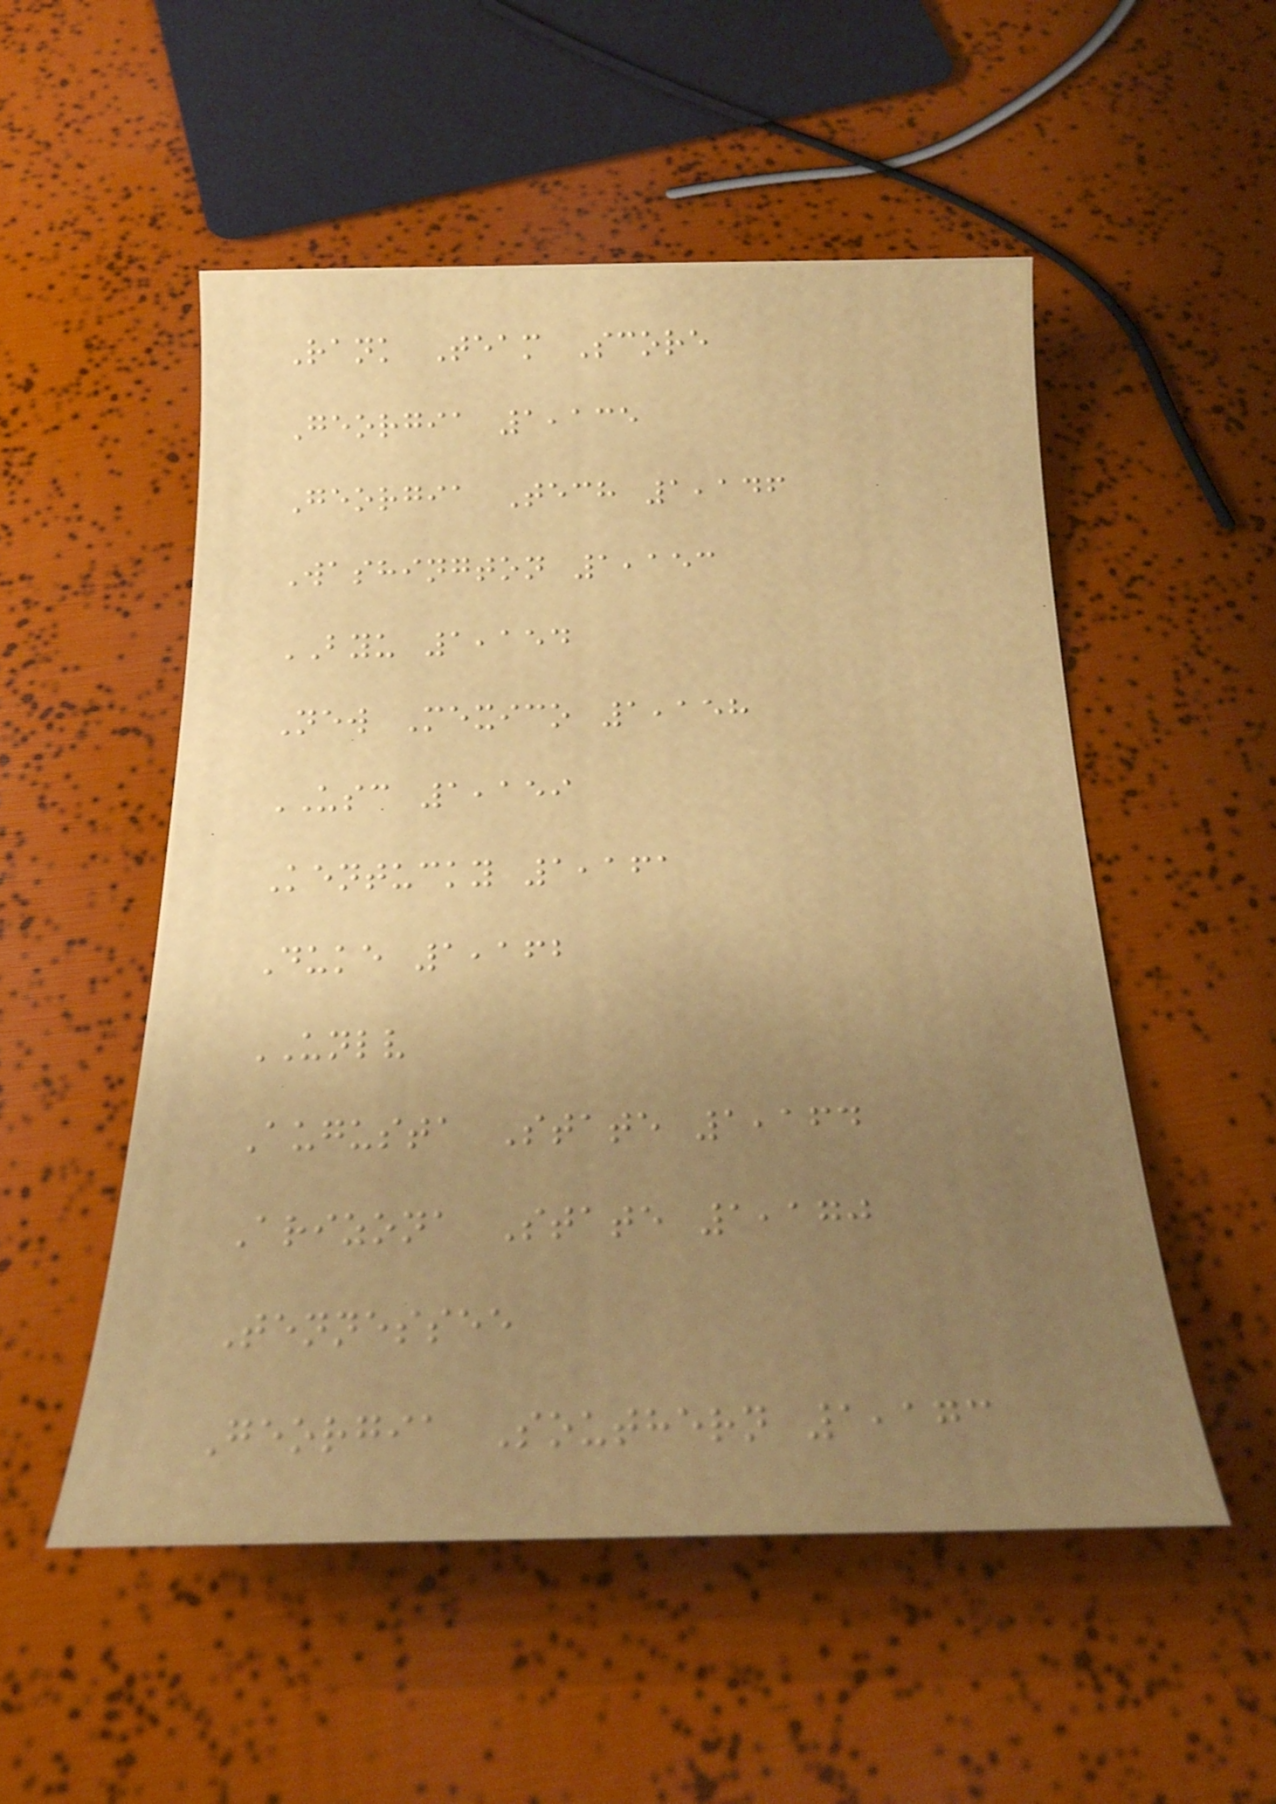Rank Team Score
Georgia 1,135
Georgia Tech 1,146
Washington 1,153
BYU 1,154
New Mexico 1,158
USC 1,159
Kentucky 1,161
Duke 1,162
UNLV
Augusta State 1,164
Arizona State 1,170
Tennessee
Georgia Southern 1,173
